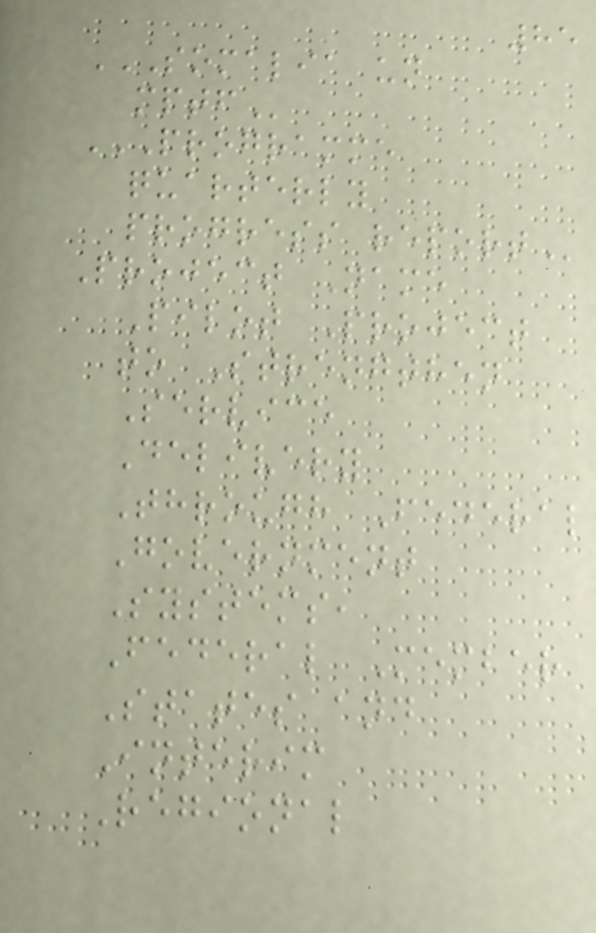85
SOMALIA UN
MPTF
PROGRAMME
QUARTERLY
PROGRESS REPORT
Project Name
Pilot Project
to Strengthen
Service
Delivery
Through Federal
Government
Systems,
Federal Member
States and
Interim
Regional
